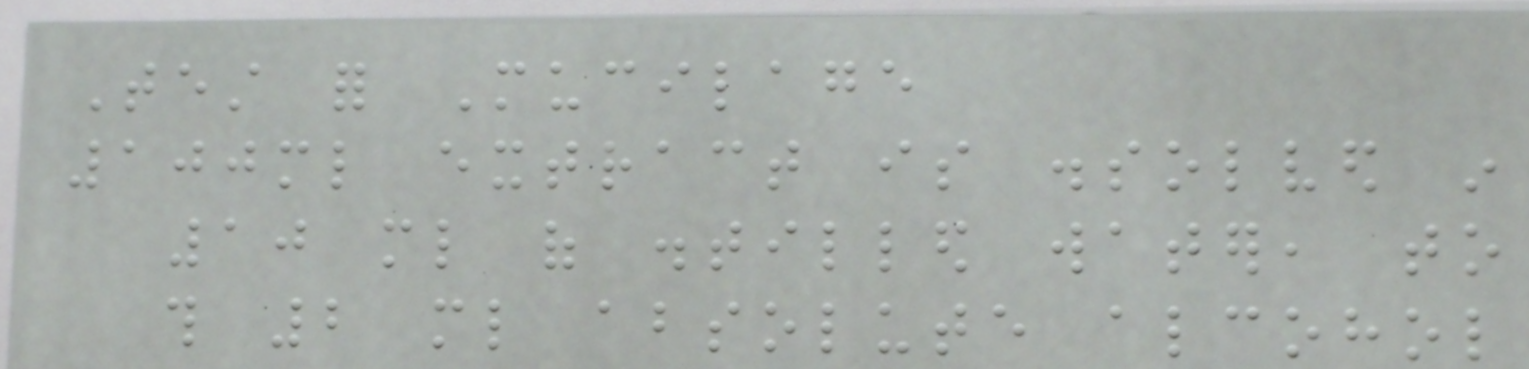Test for Mucilage
100ml extract is dissolved in
10 ml of distilled water, to
this 2 ml absolute alcohol
